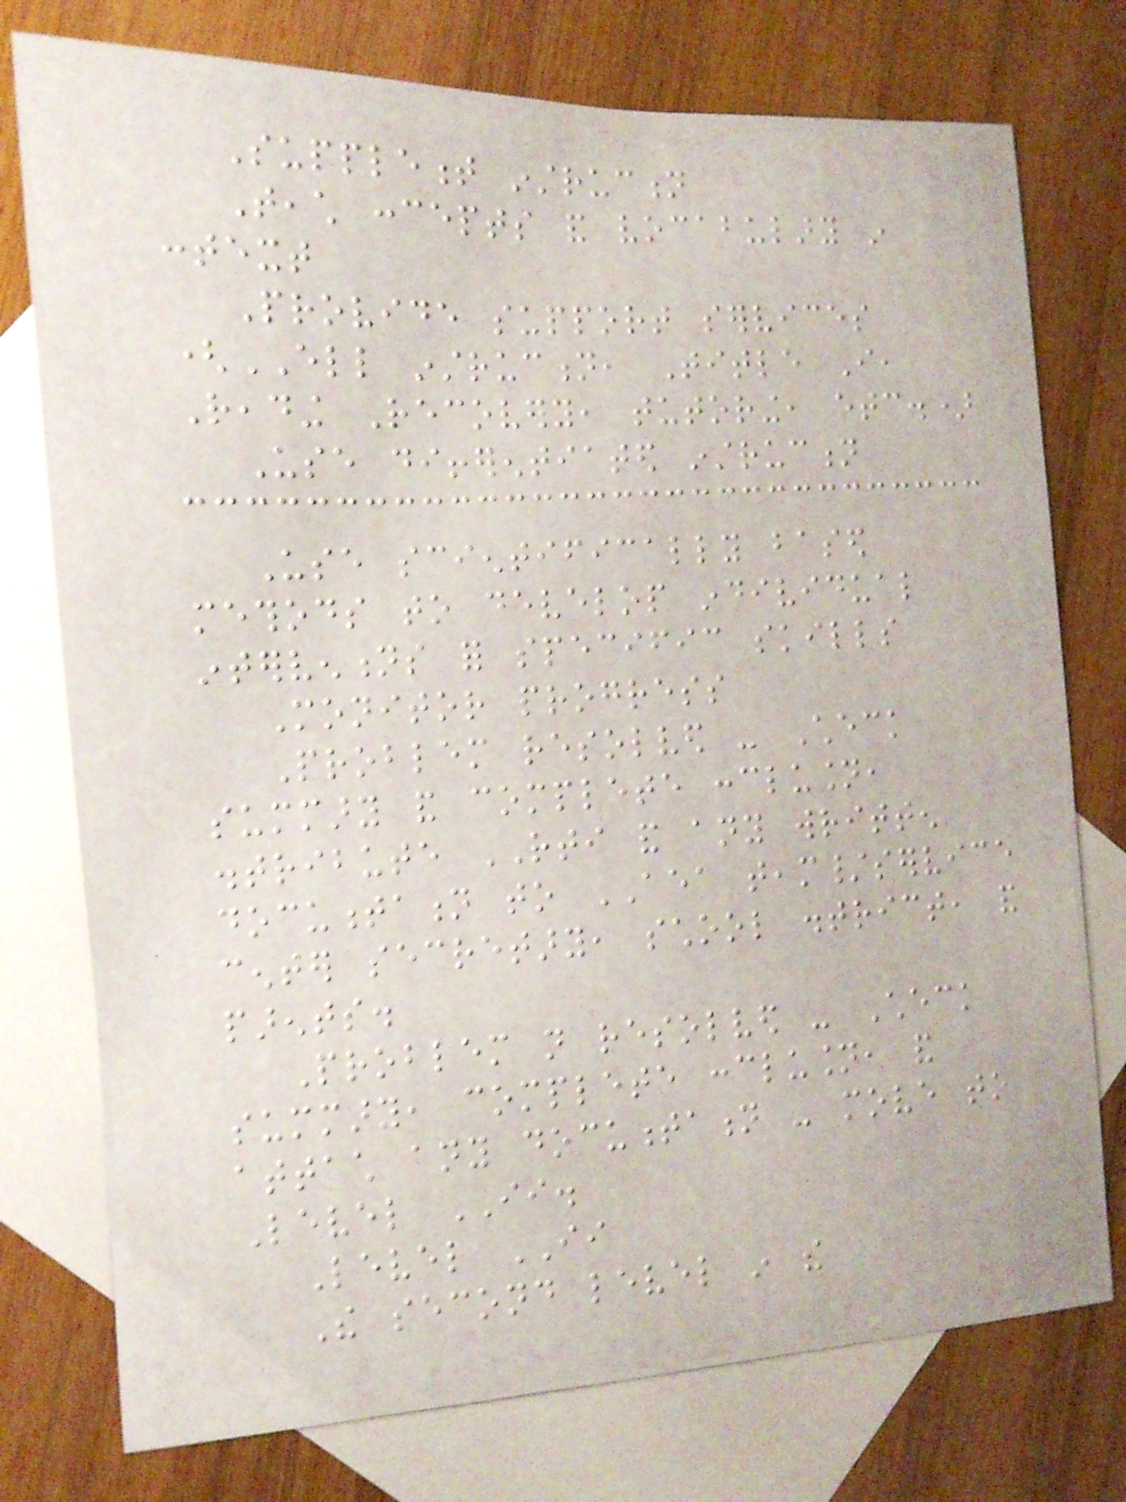Supplement instruction
Teach concepts and vocabulary in
context
Provide support services
(ELL instruction, Title I,
Reading Recovery, tutoring, etc.)
Use differentiated instruction
Use scientifically based
methods to develop individual
interventions for specific skills
Monitor progress
Problem resolved - Check
summary and complete conclusion,
distribute RTI and any written
documentation to AEA team/service
center secretary, school district, and
parents.
Problem not resolved - Check
summary, complete conclusion, and
attach any documentation - move to
Level II.
Level II
The second level in the
